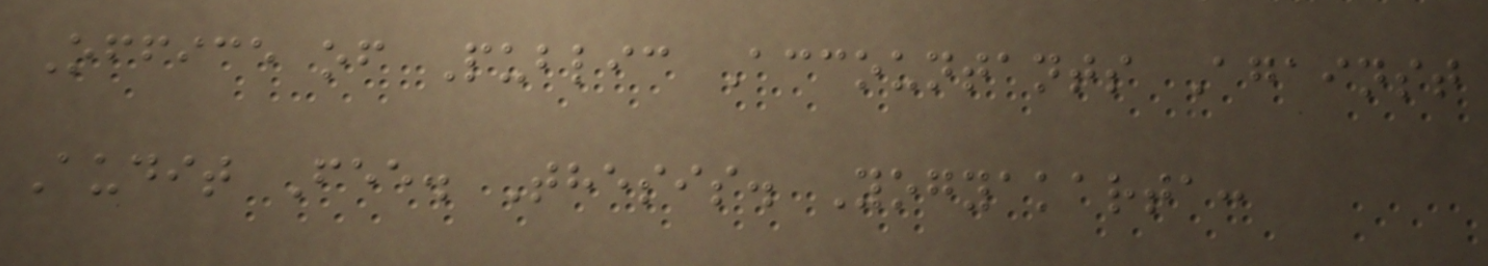Office of Public Accountants Against
Audit Fee. Thesis. Yogyakarta:
